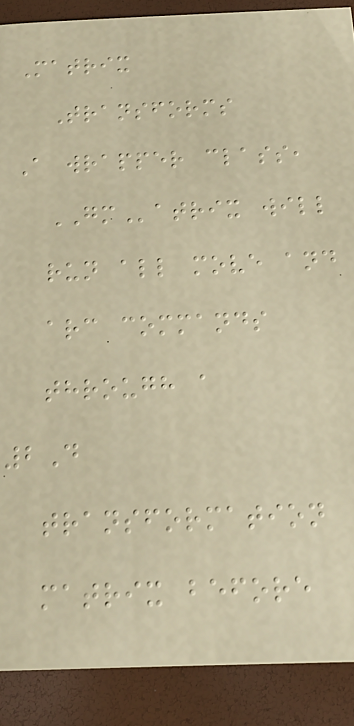Matrix
Transforms
A wrapper class,
GMatrix will
run all move and
arc commands
through a
2D
transformation
matrix before
